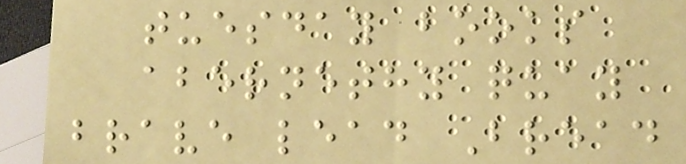tuesday books
abernethy quay
brave lead Bread
